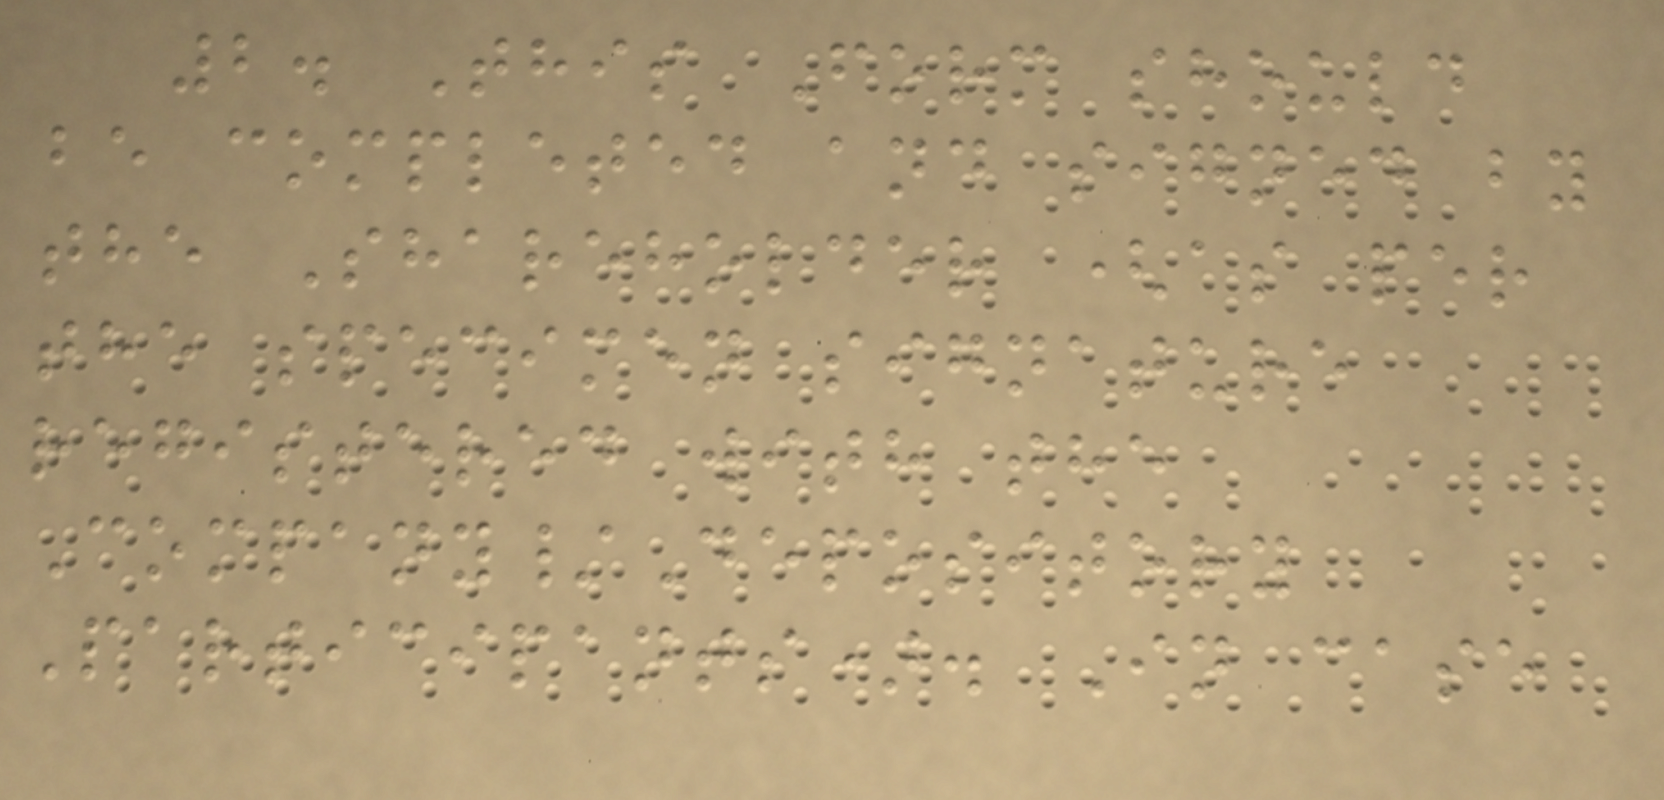2. This Form should
be completed and signed by
the Shareholder (as per
the specimen signature
registered with the
Company/Depository
Participants). In case
